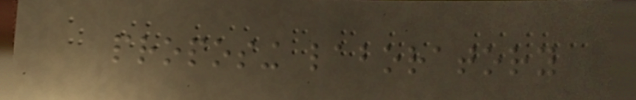proposing laboratory
